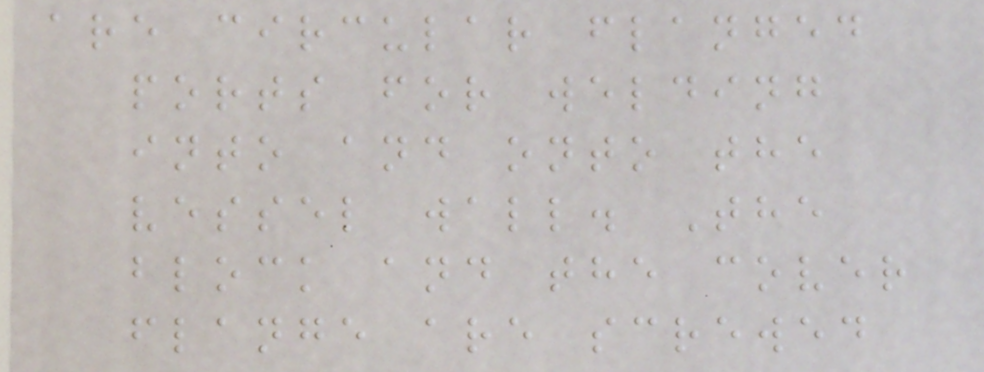are circular flanged
ports for welding
into and onto the
vessel wall. The
block and the cover
flange are screwed
